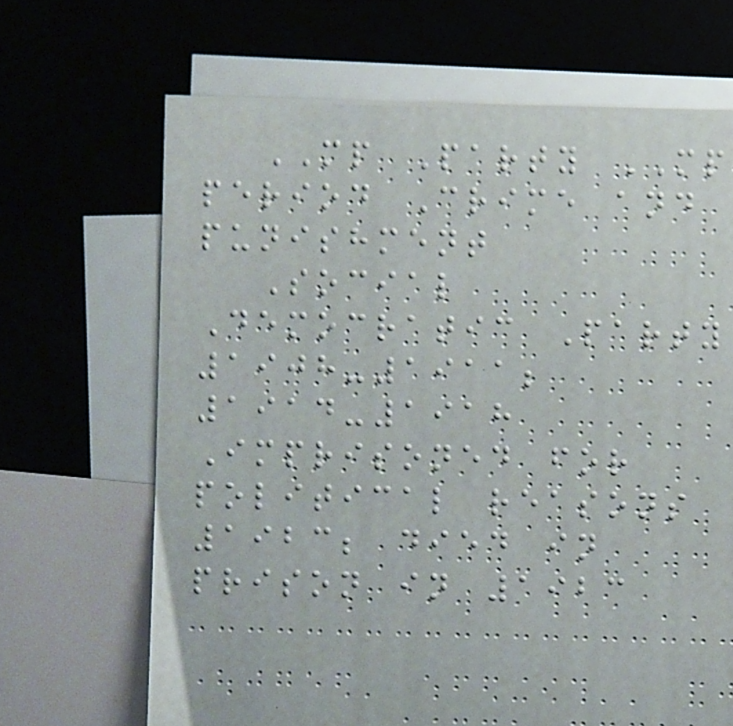MP Party MP
period Crime and
punishment
Social
Democratic Party
1908-1911;
1914-1918
Imprisoned for
political reasons
1923; died in
prison in 1923
